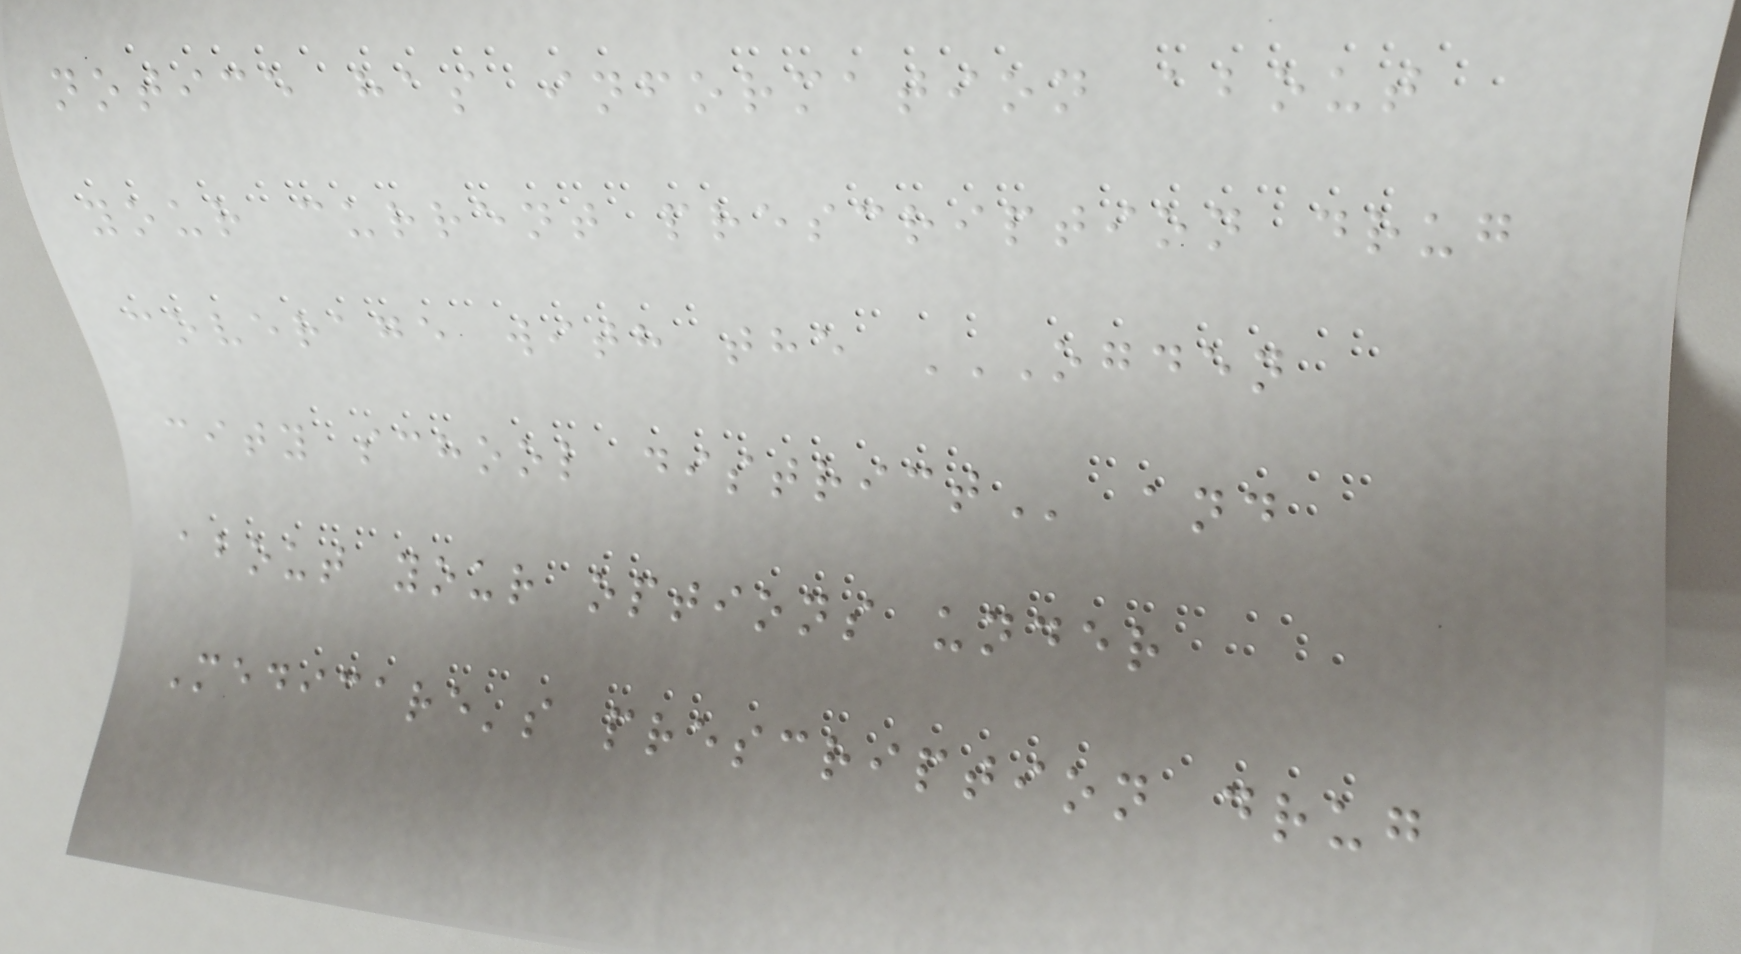notice has information about
your current prescription drug
coverage with the OGDEN
CITY SCHOOL DISTRICT and
about your options under
Medicare's prescription drug
